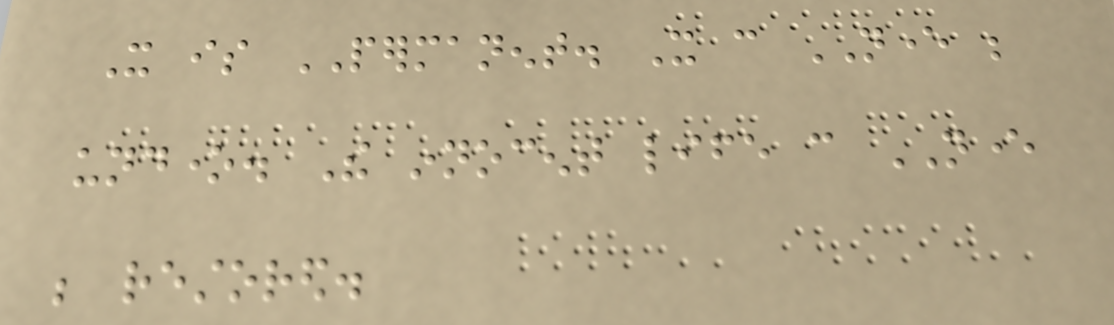It is PERMANENT. It can NEVER be
undone. The innocent life can NEVER
be restored.
